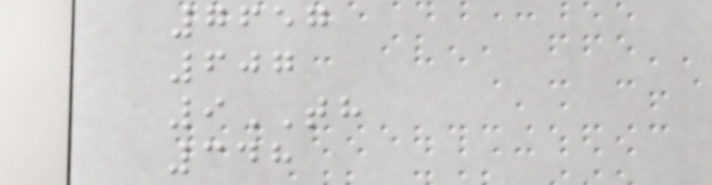7657
607
9TH
348
